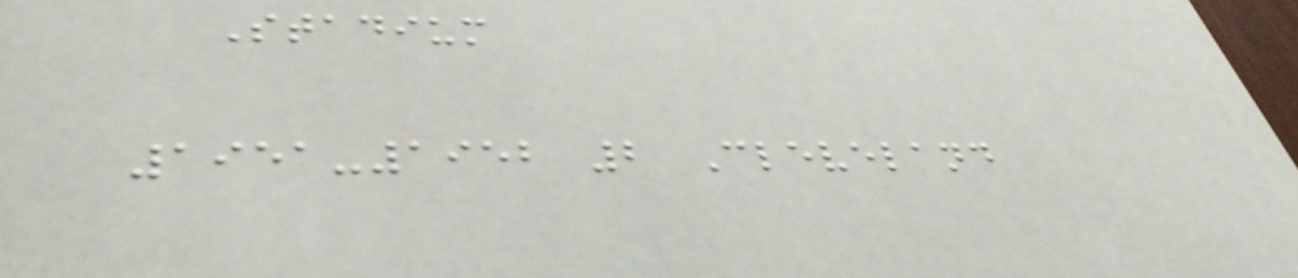Stadium
1951-1952 2 Cleveland
